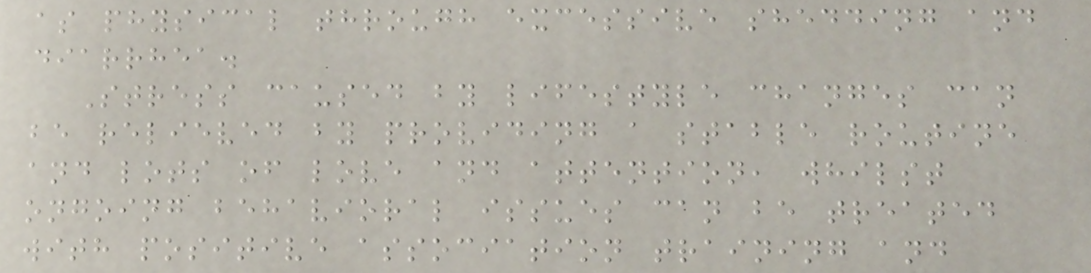as physical through excessive shedding and
diarrhea.
Stress caused by lifestyle changes can
be relieved by providing a stable routine
and lots of love and attention, whilst
ongoing behavioral issues can be treated
with positive association training and
